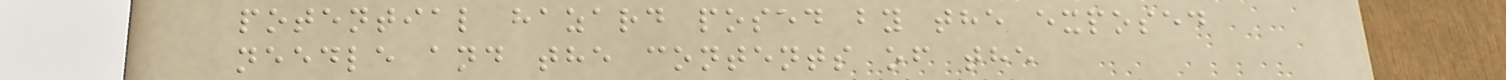potential hazard posed by the exposed
needle and the contents of the
